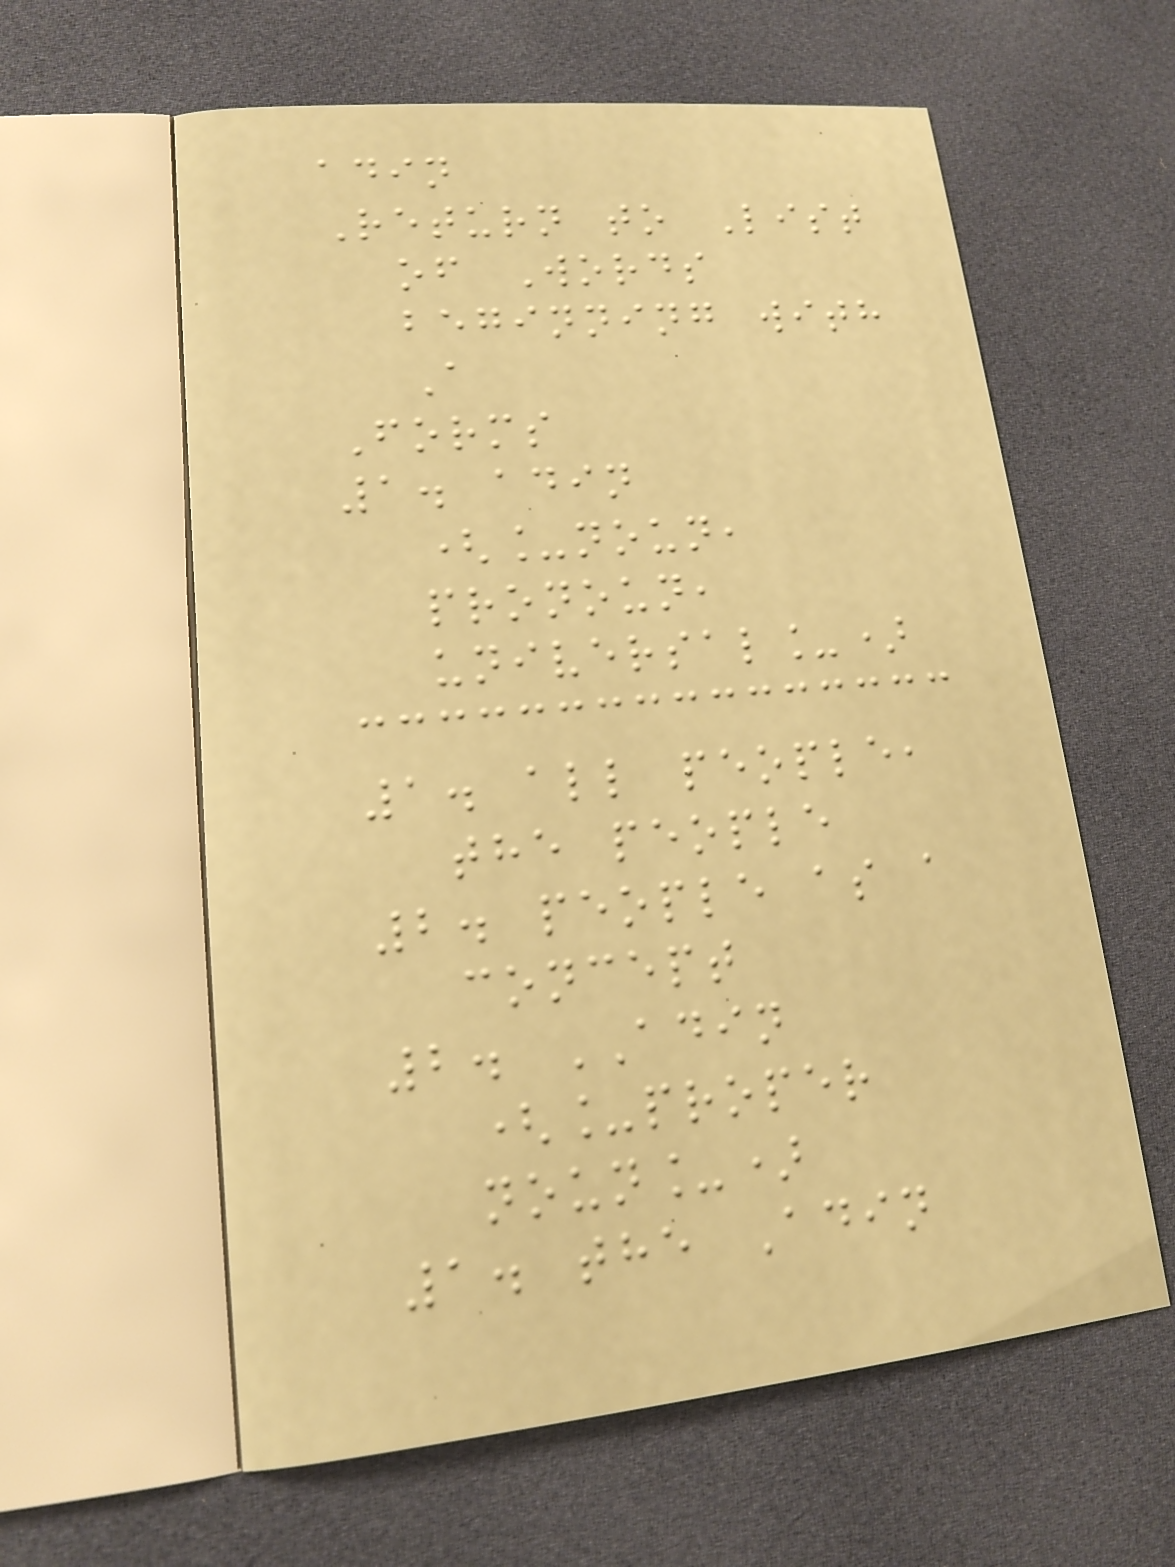adin
Return to List
of Words
beginning with
A
Forms
1. adin
(_noun,
pronoun,
universal_)
1. all people,
the people
2. people as a
concept
2. ADIN
(_proper
noun_)
1. the Adin
